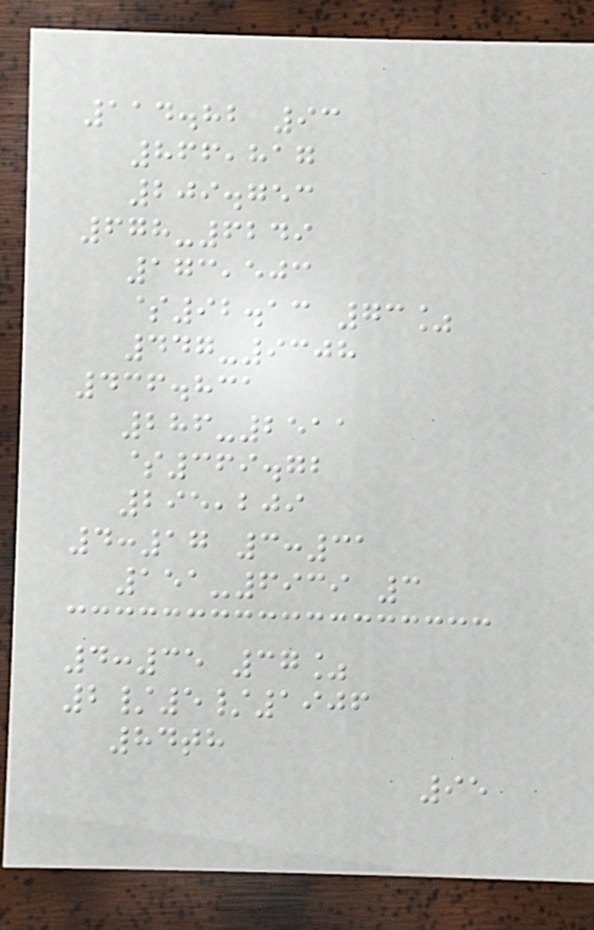114.82 93
866,817
209.753
678-6249
173,503
$92.13 73%
447-9308
436.831
286-2511
$369.72
295,209
4:17 3:31
151-6939 3
4:35 37%
2/5/1906
84th
95
